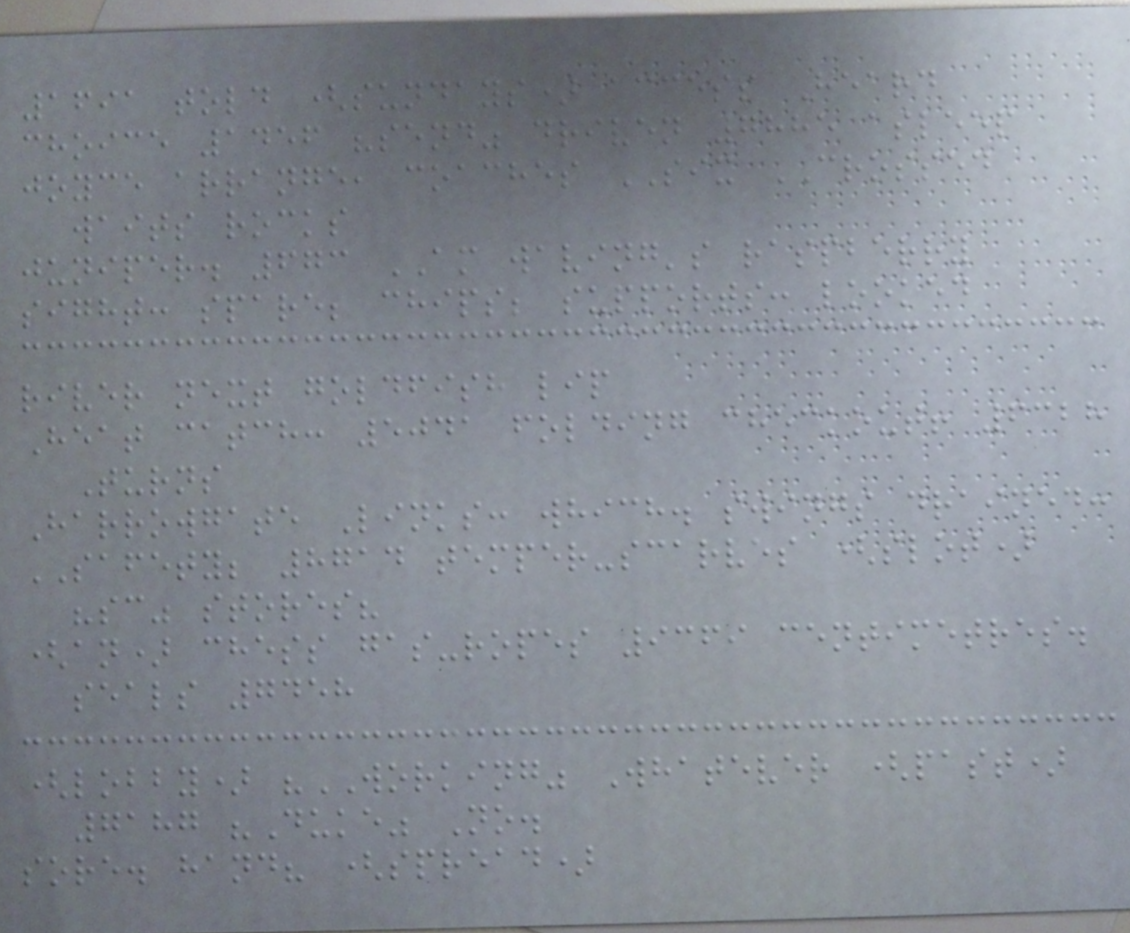1691 told (sundays) access Heard
choice 1456 "send" driven 7885 asleep
joyce arrange, coaches SIX CROSSED
waits rocks
juniper. 673 AM waving's raspberry
sight: spare; chips; supports: looked
river next goldfish lip
Heat catch: 5041 folding checkout! 6328
Turns
Harrowgate Links: which. swings drained:
SAFETY; 8714 temper-scarves (slot)
"sc" stores?
(an) chess gas-ropes 9369 centimetres.
seals 7458
(lobby) "WORKING" Whatever (past)
7187 "Duke" No.
sore. hand? (spread)
